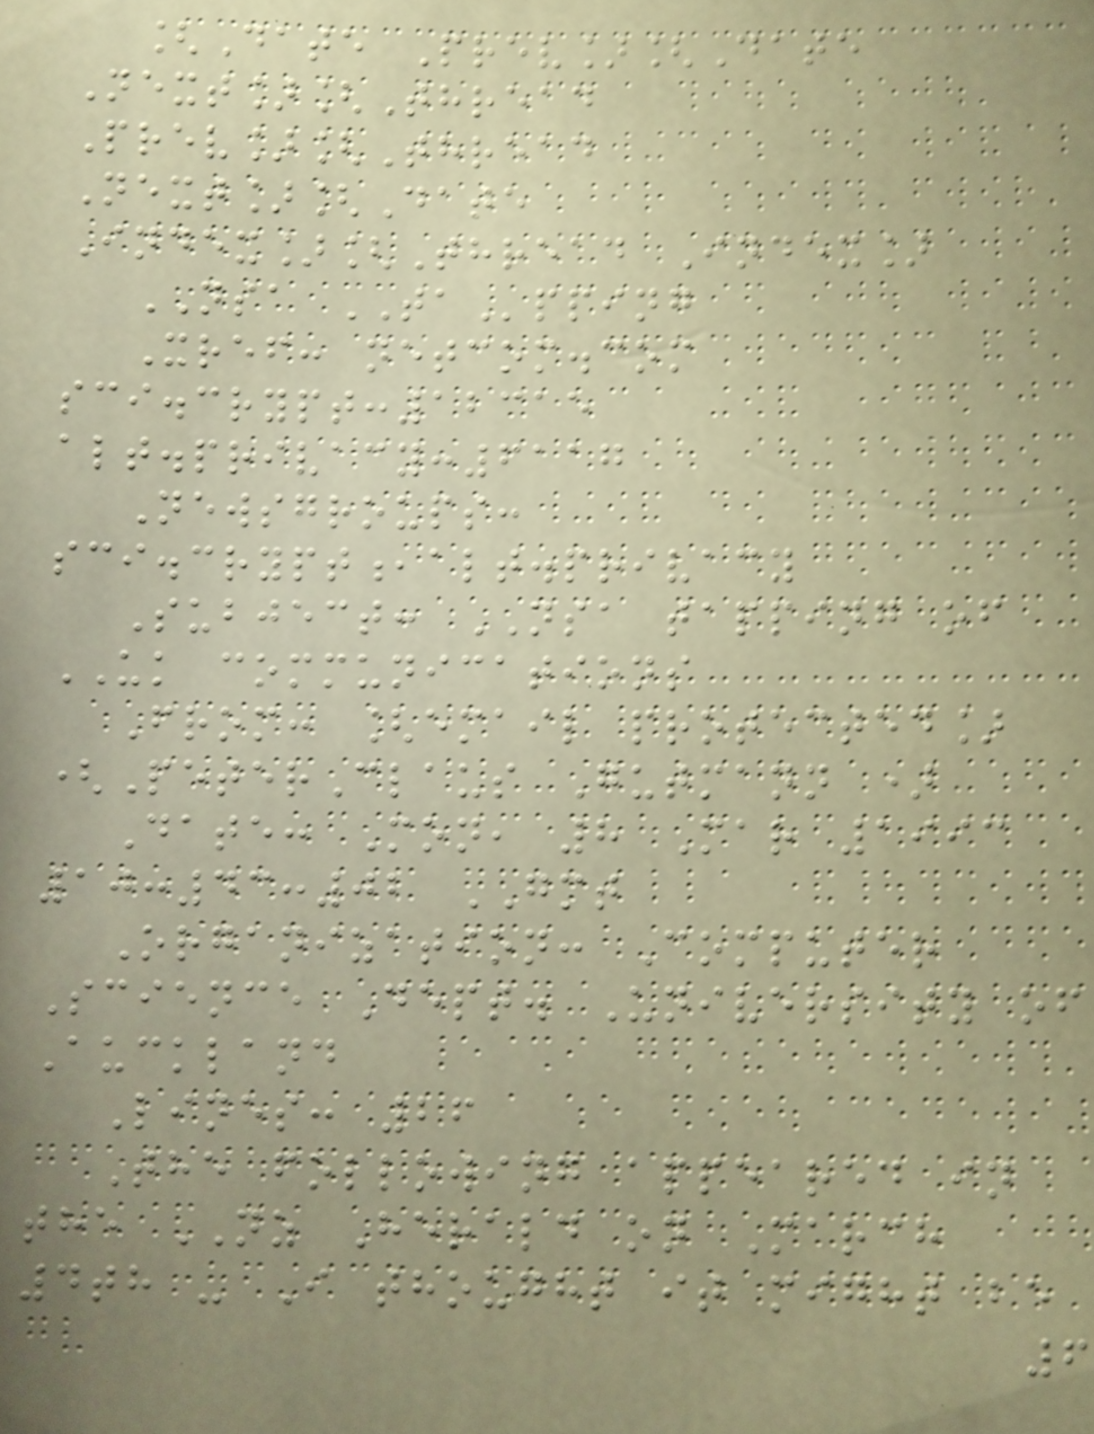[Date Prev][Date
Next][Thread
Prev][Thread
Next][Date
Index][Thread Index]
NSA TApping
Xref: netcom.com
sci.crypt:12315
alt.privacy:6117
Newsgroups:
sci.crypt,alt.privacy
Subject: NSA tapping of
UK communications
From: [email protected]
(PeterClaus Gutmann )
Date: Mon, 8 Mar 1993
10:43:02 GMT
Organization: Computer
Science Dept. University of
Auckland
Lines: 26
The following appeared in
the NZ Herald on March
4th - I thought it might be
6
